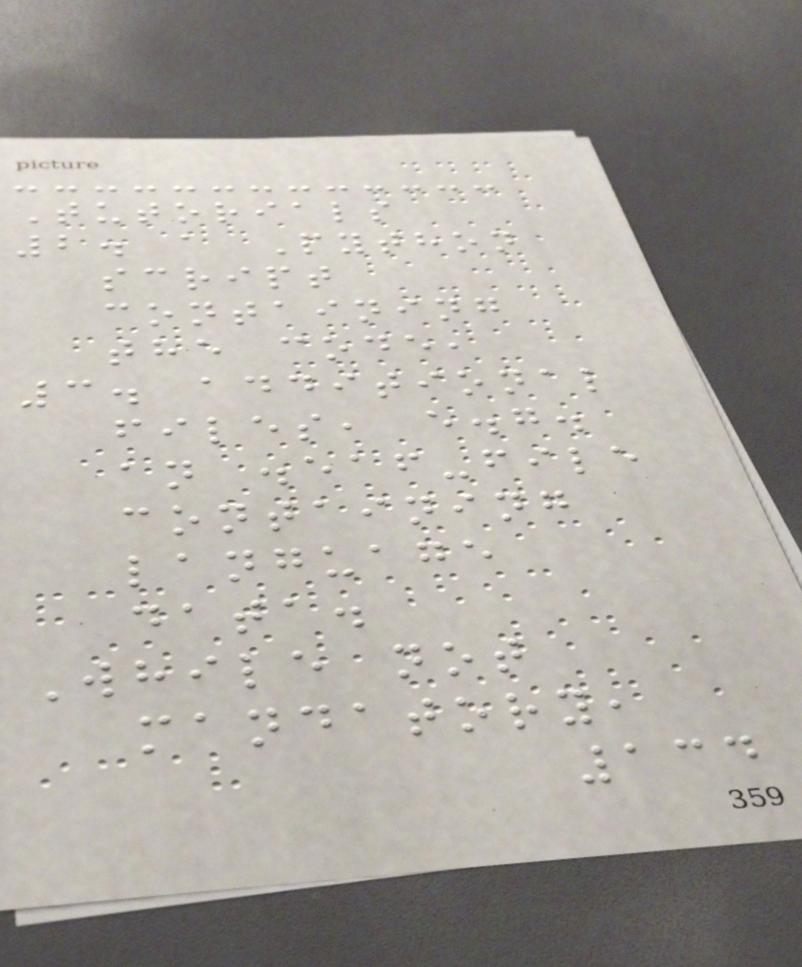Tutorials
2. a Python
script
containing
the code,
3. additional
files, e.g.
an .eaf-file
containing
language
data.
While not
mandatory,
134
